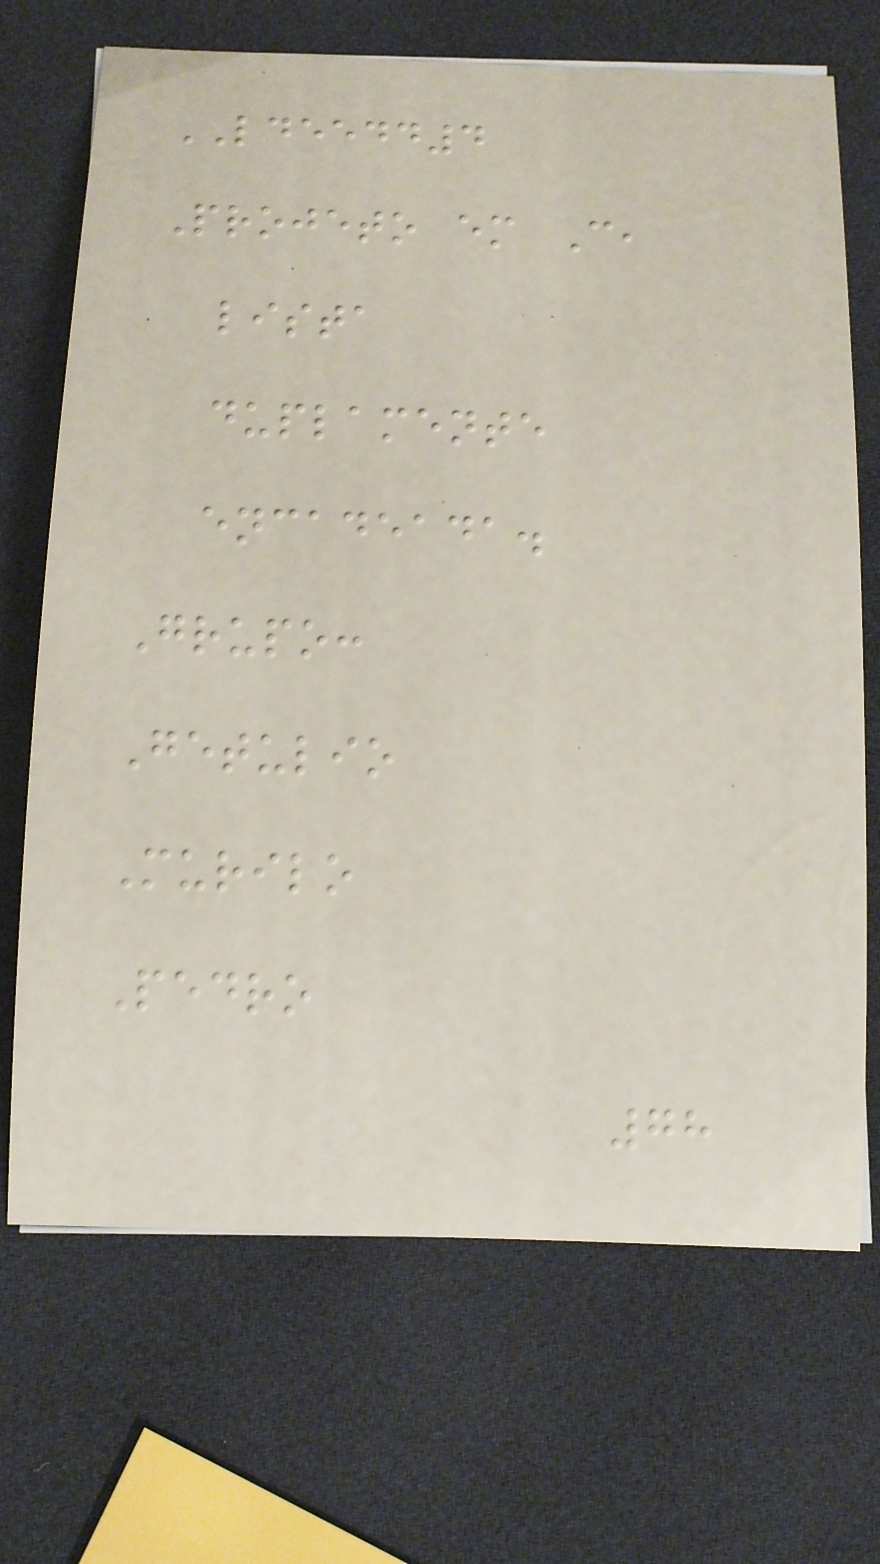LDEEDD4
Projeto em C,
lista
duplamente
encadeada.
Grupo:
Getulio
Murilo
Pedro
78
